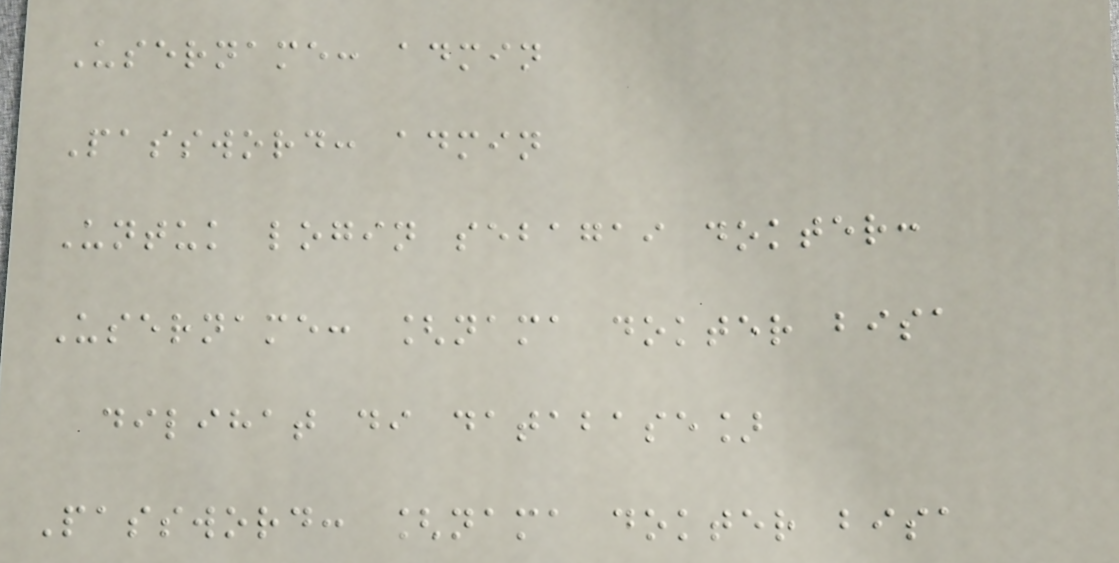Username: admin
Password: admin
Untuk login sebagai dokter:
Username: [nama dokter bisa
dilihat di database]
Password: [nama dokter bisa
